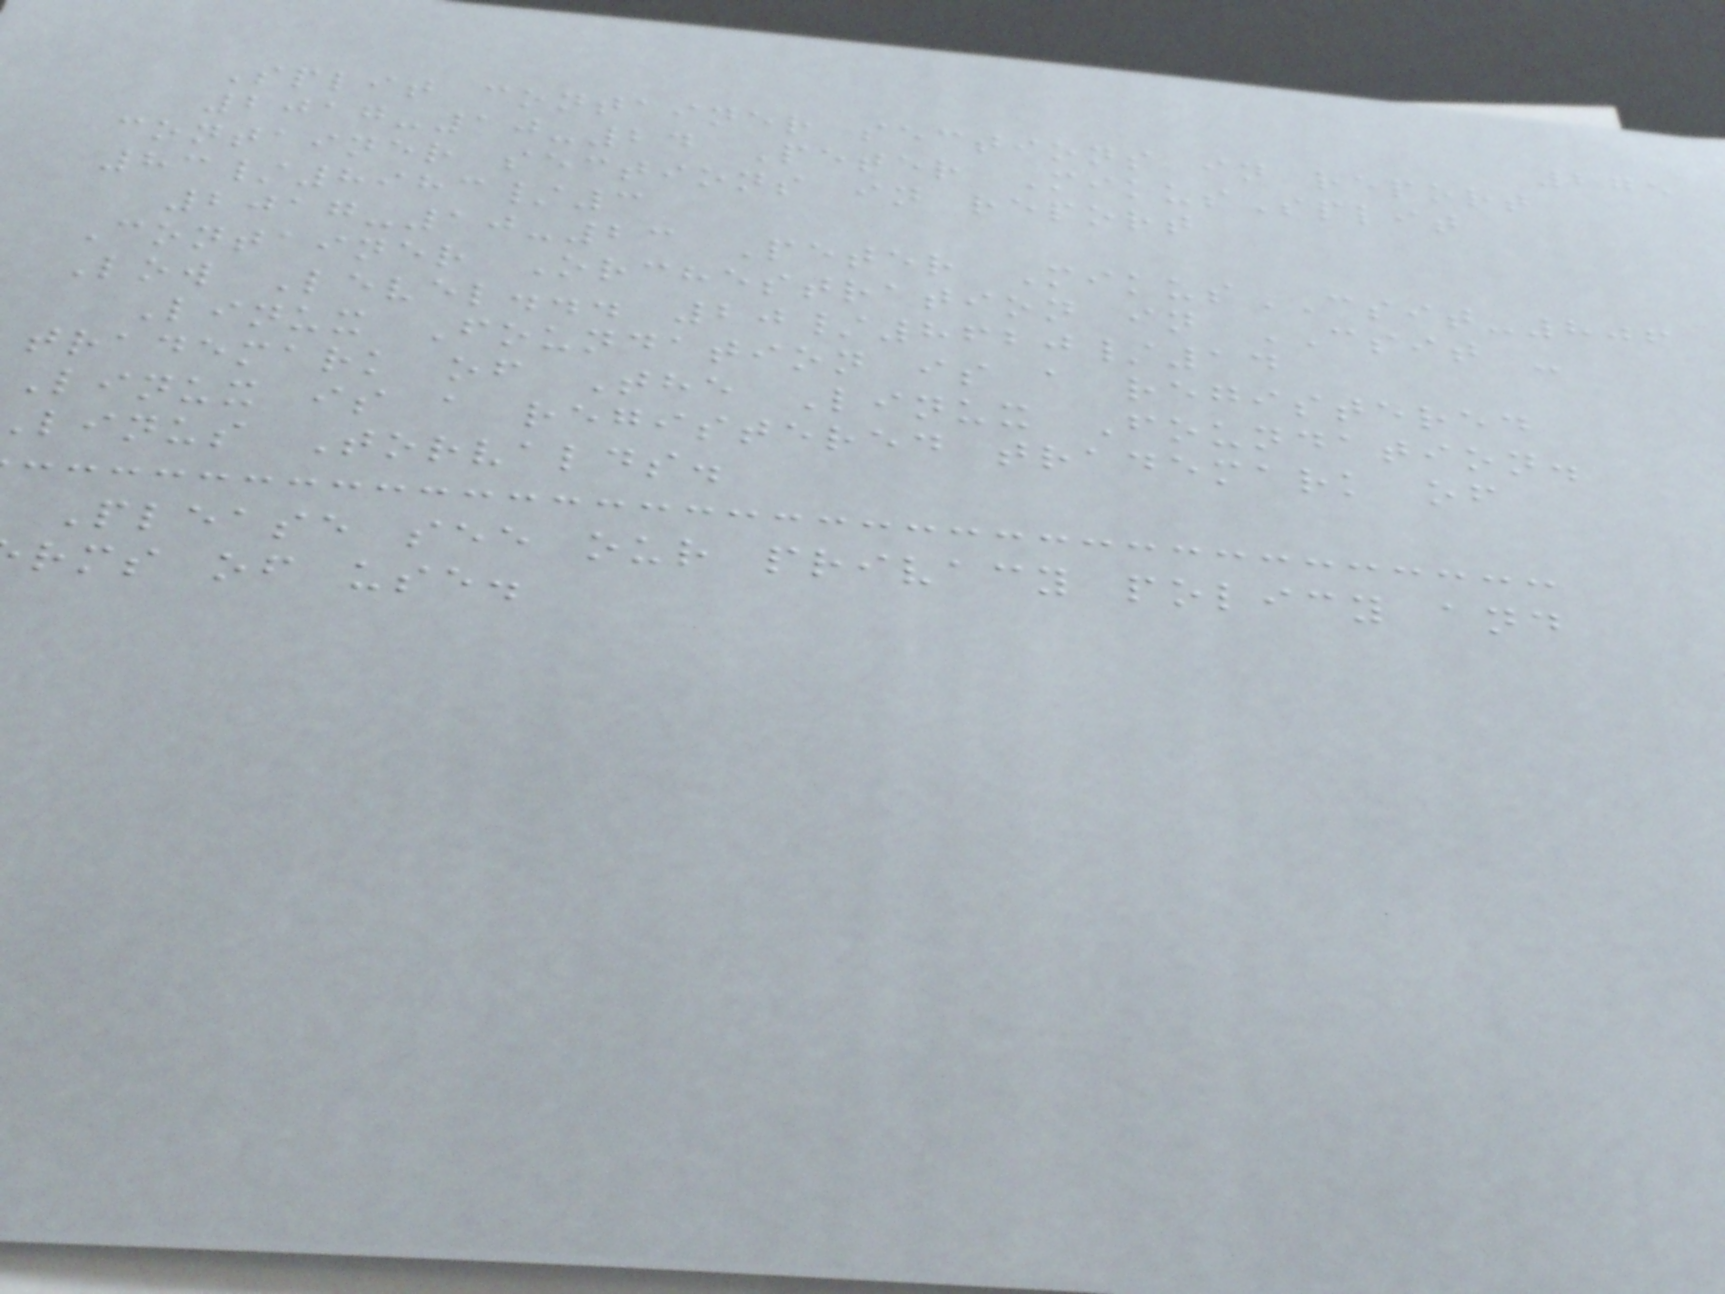275
Split container sections in report
2017-10-24 Peter MikusSplit
container sections in report
83/8983/3
2017-10-23 Peter MikusCSIT-806
Container Orchestration in CSIT -
Low Level... 20/8620/14
Linux Foundation is a registered
trademark of The Linux Foundation.
Linux is a registered trademark of
linus Torvalds.
Please see our privacy policy and
rms of use.
